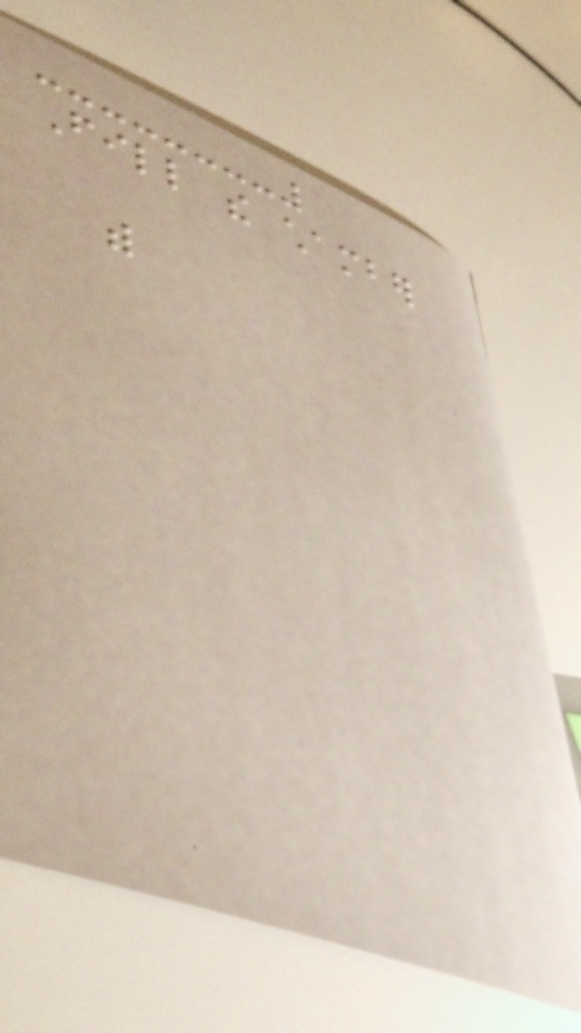Fill the chamber
with
